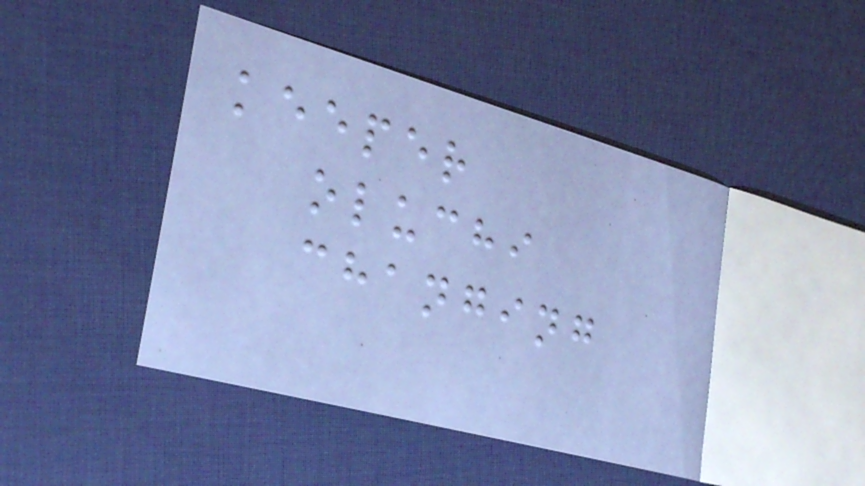keeper
oluchi
changing
